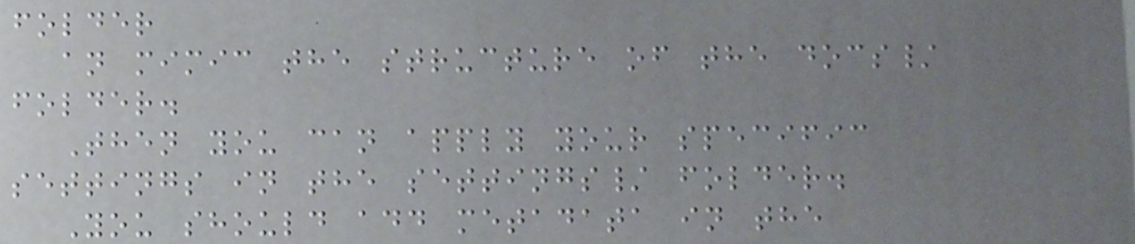folder
an mimic the structure of the docs/
folder.
Then you can apply your specific
settings in the settings/ folder.
You should add metadata in the
